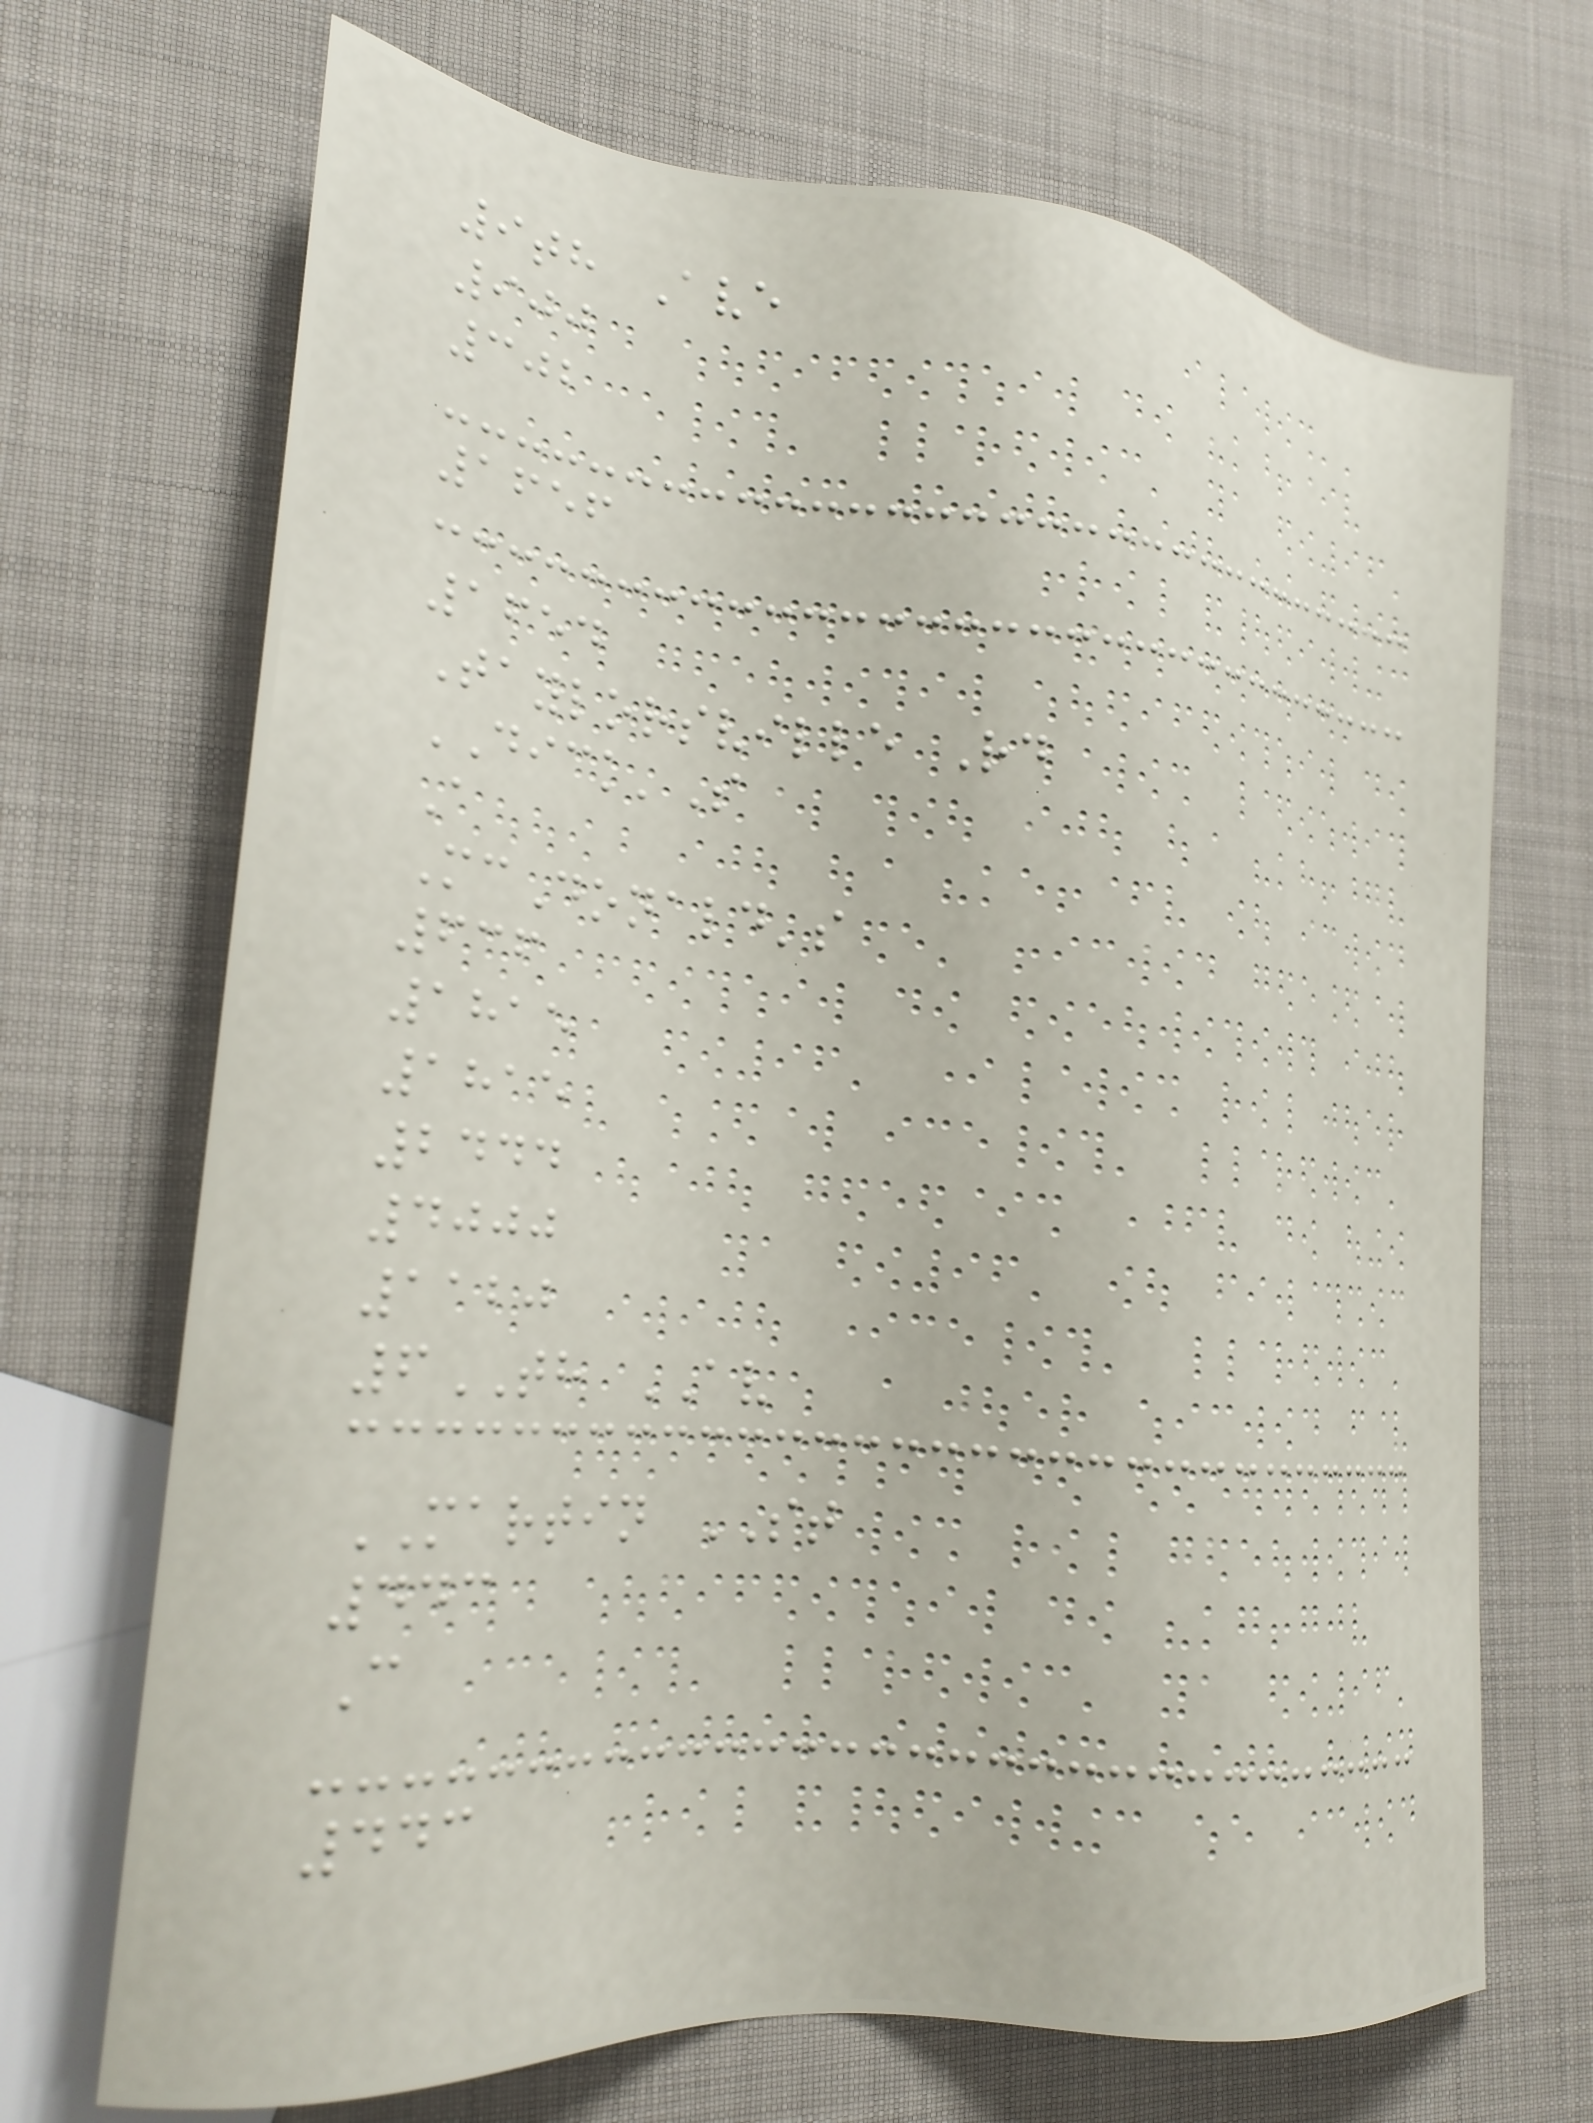9th Ave
900
302
1656
1654
Taylorsville Rd
DICK'S
A
McDonald's
636
1815
1815
2444
4000
1120
6TH AV
MARTIN ST
443
C
443
